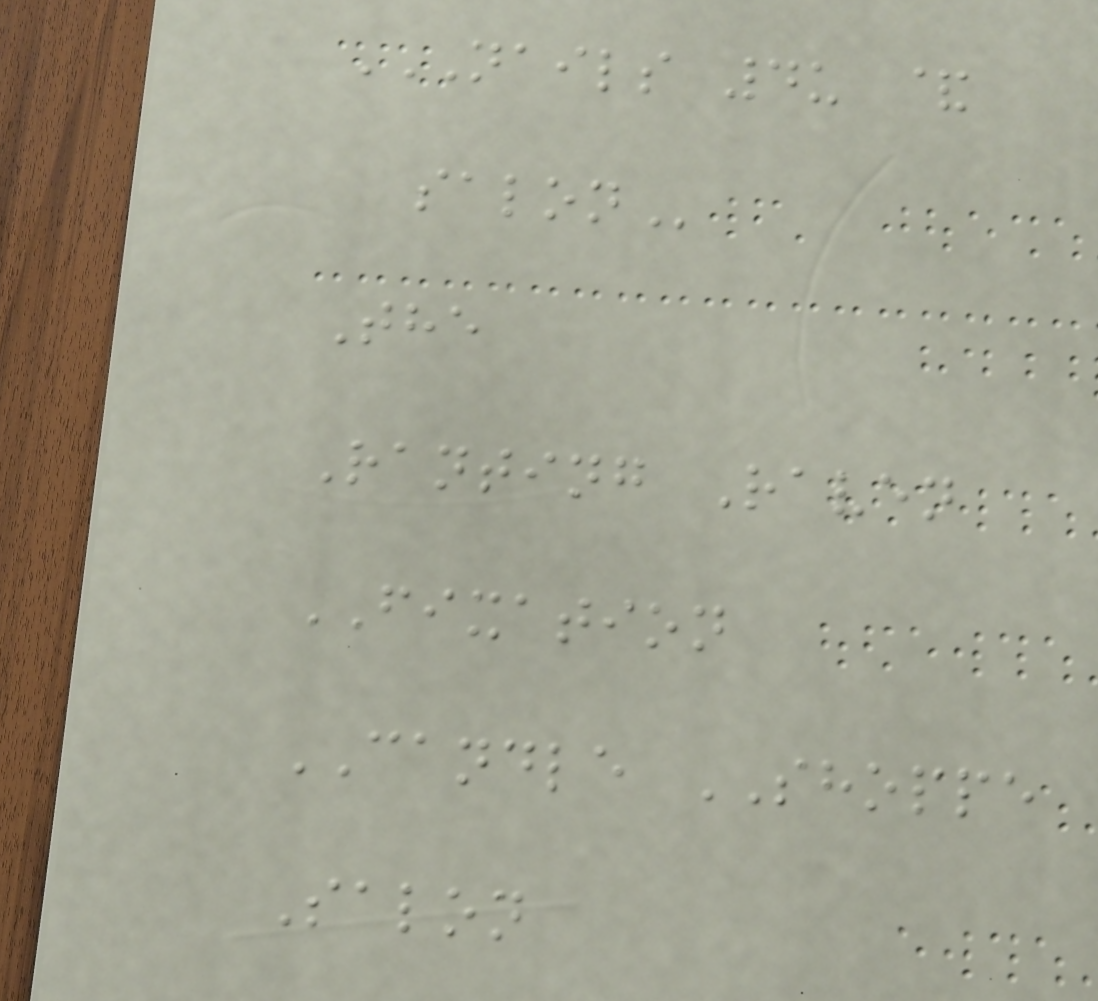NAILS 4U &
SALON
The
Ranting Raven
FIXATION
CANDLE SHOPPE
Salon
